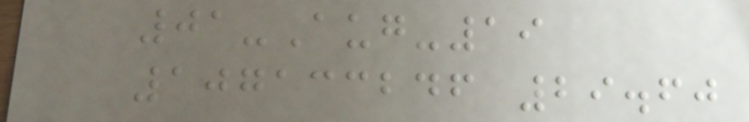01-Aug-19
107133246 29.60
